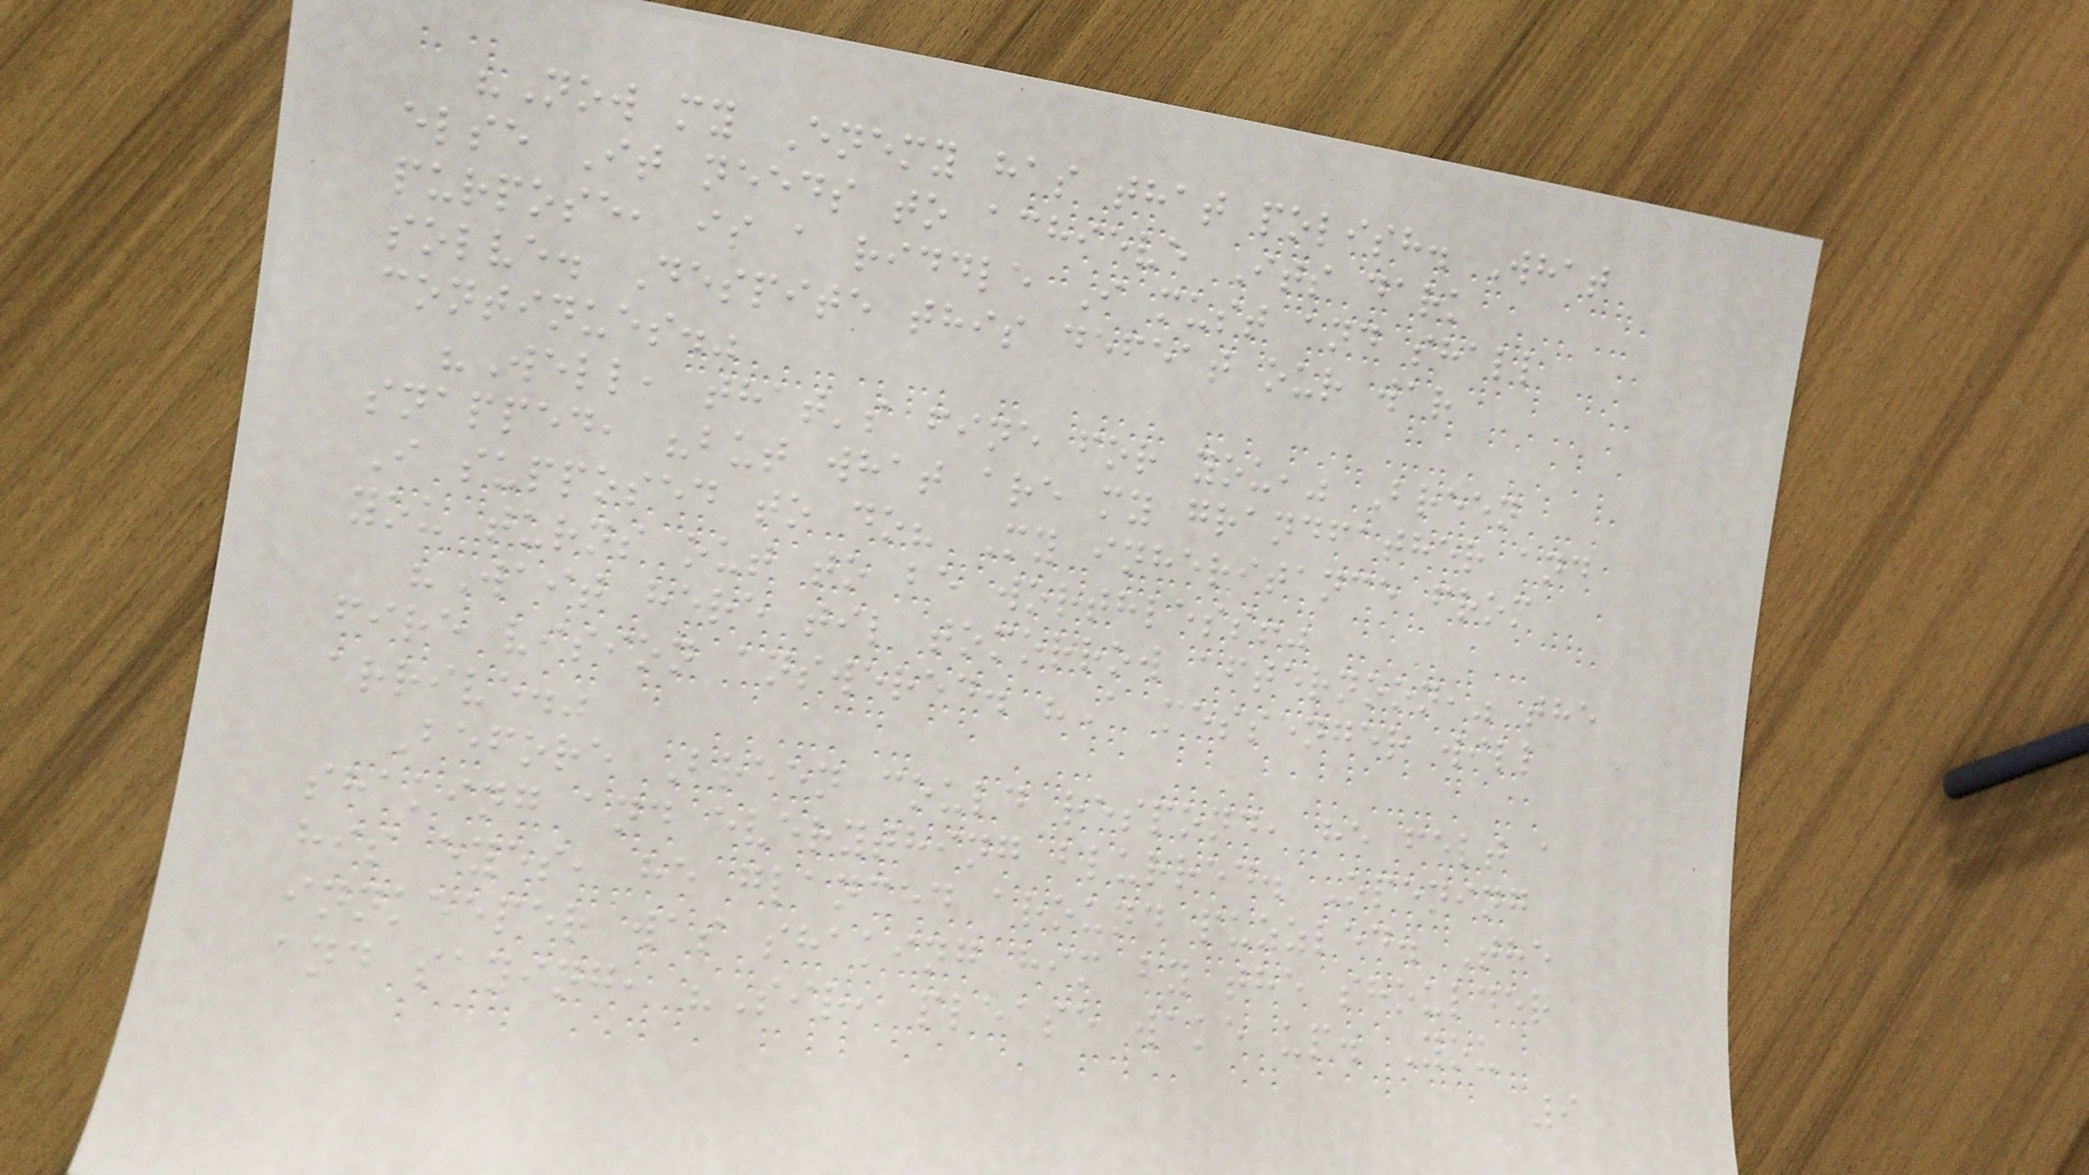"Now my Enemy has that polish. What
else It needs to achieve Its dark
purpose, is a riddle I must and shall
solve. Despite this defeat our war
continues."
"Well, that's fine for you," Breen
snapped, "but what are my grandfather and
I supposed to do? My inheritance from
you turns out to be worthless!"
"Wait here til tomorrow afternoon," the
fire vision answered. "A messenger will
arrive."
Before Breen could respond, he felt a
shaking and everything blurred. Opening
his eyes, he glanced around puzzled. The
innkeeper was shaking him by the shoulder
and saying, "Sir, please wake up. You
9
